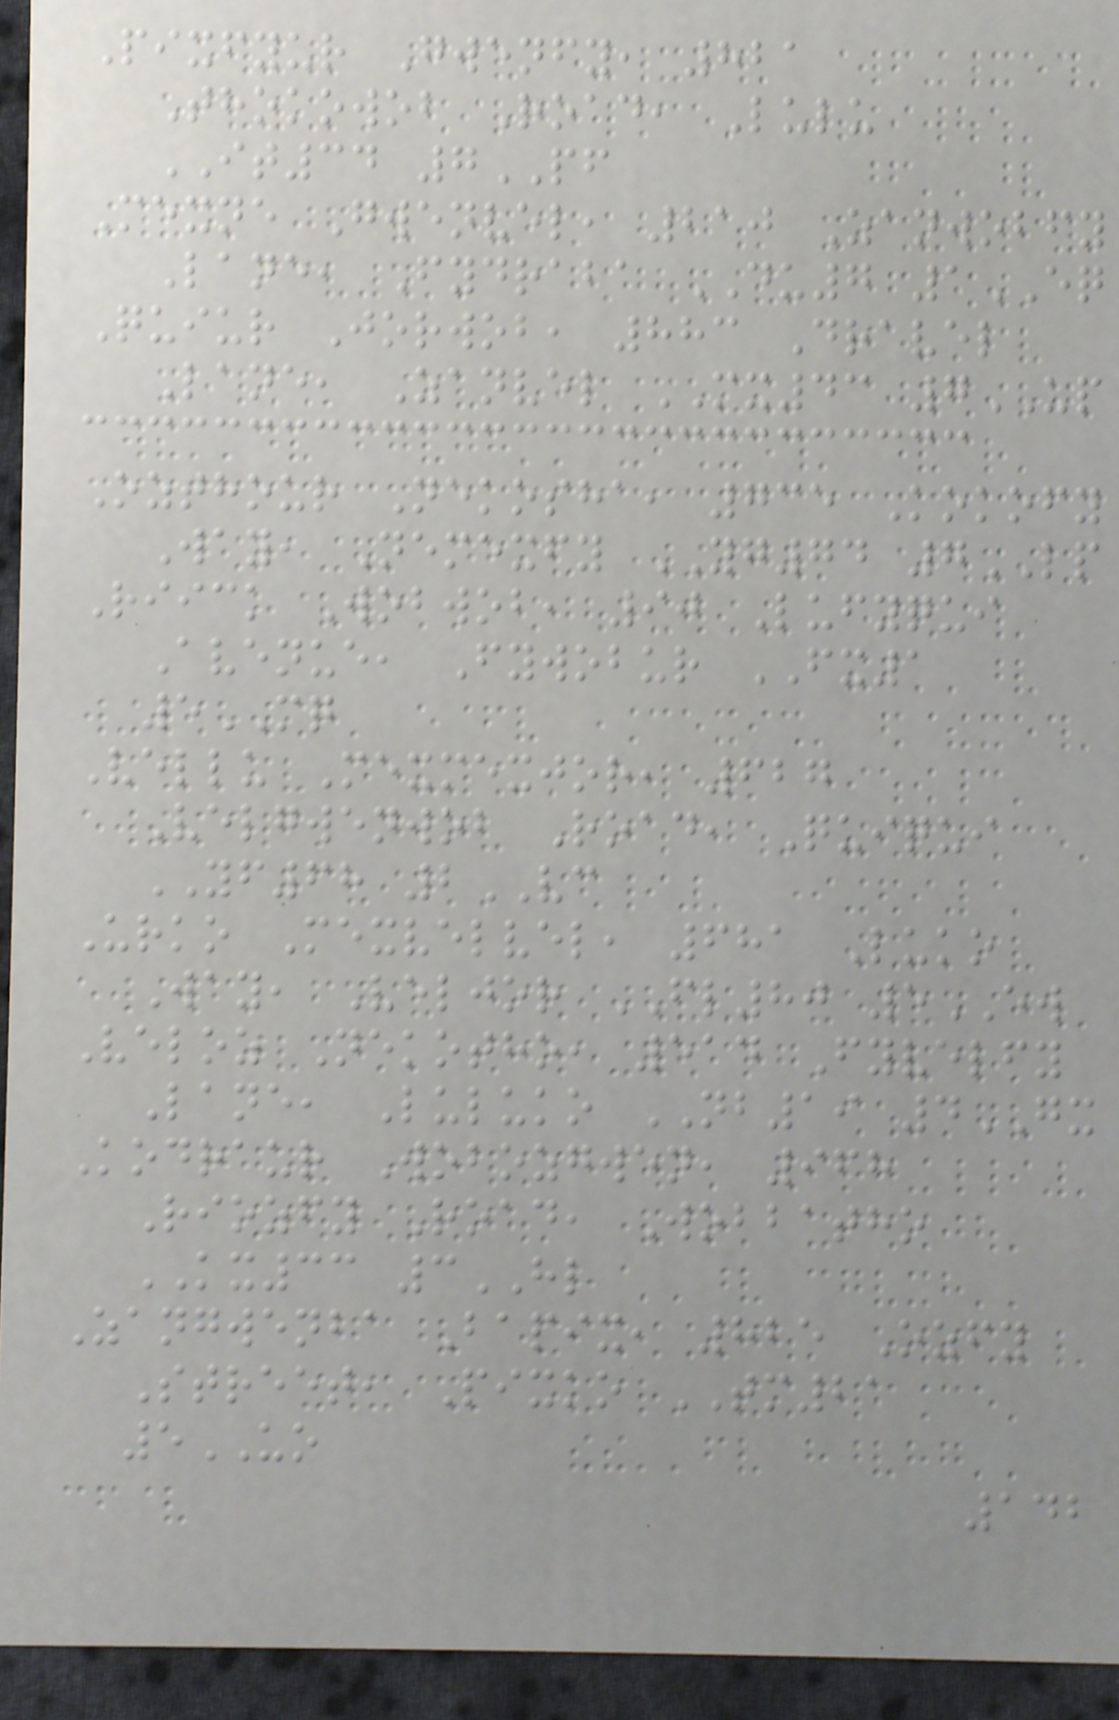Pixfyur Gwenfy, 821
Thokowob Road, Lulu
IT34 7PF
Mexne Gwenvel, 210 Zanwobfy
Lane, Fydraba DU7 1EQ
Quiur Jorwob, 883 Dravel
Lane, Zanvel MX43 7UP
Ozthour Nekosha, 735 Kokofy
Way, Nemexfy YG74 7LP
Riick Wobwob, 90 Lufyqui
Avenue, Fywobur FX1
5MQ
Vellu Mexmexjor, 627
Velgwenwob Road, Quiqui
YF68 2VC
Urko Mexvelvel, 681 Luko
Way, Veljor FL80 5EW
Veloz Nekotho, 514 Fyvelfy
Lane, Luluko NB19 4GX
Kodraur Wobozgwen, 968
Riozfy Road, Wobbatho
KX33 3HL
Zangwenba Bapix, 825 Ozfy
Street, Pixko TM21
5UO
142
